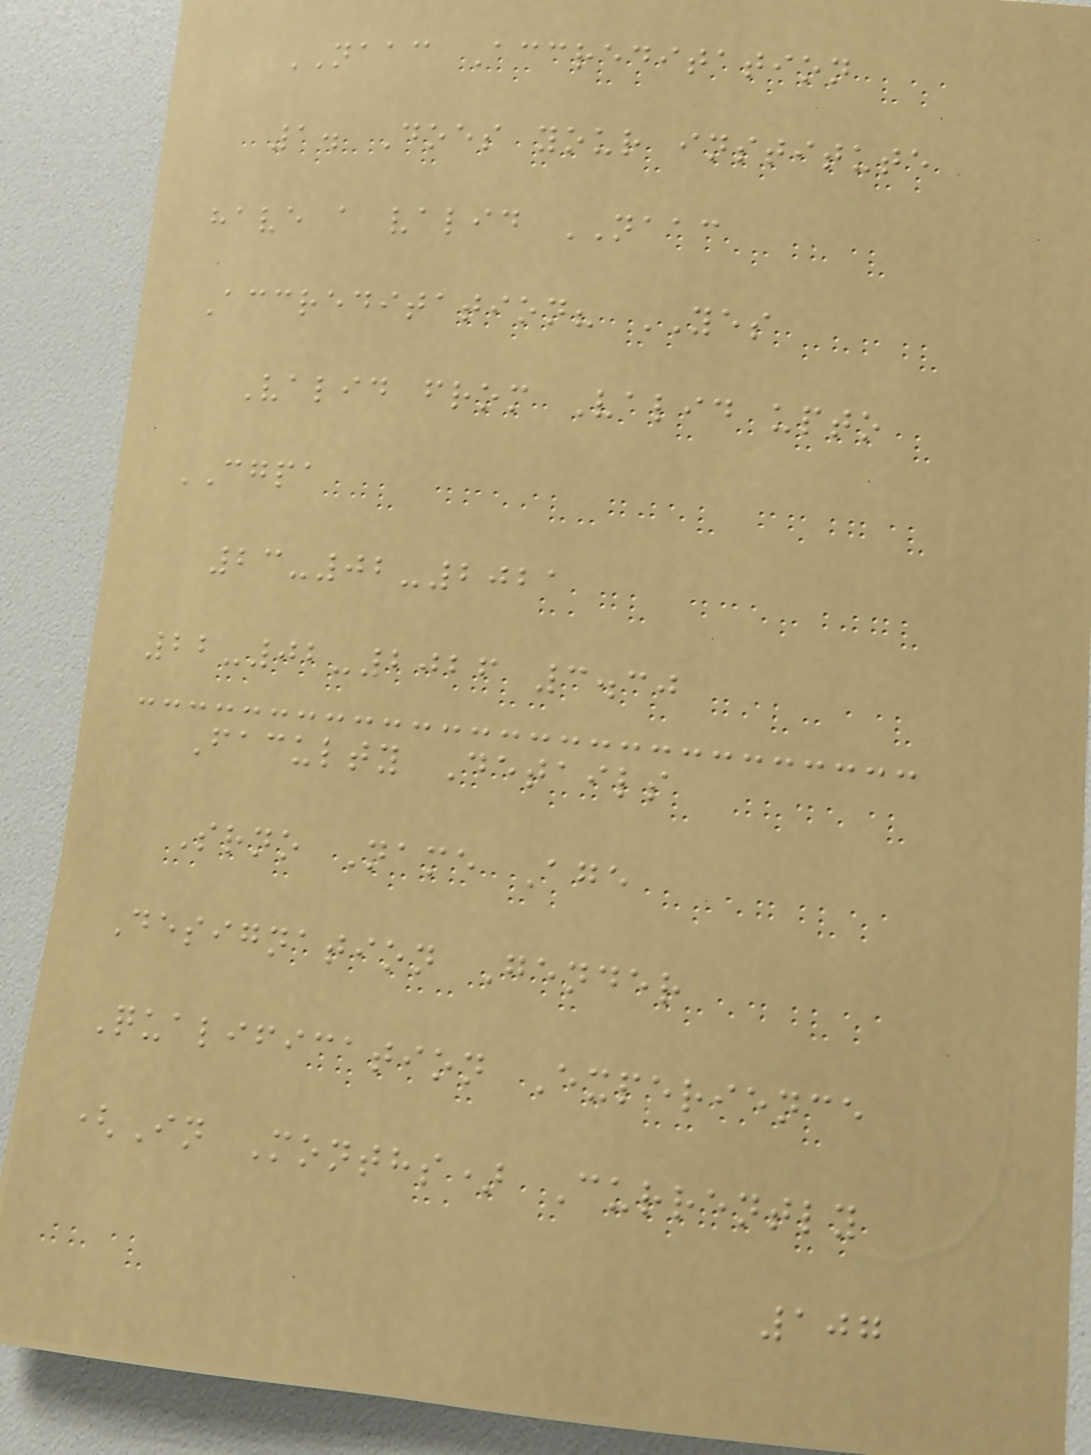NAAC Accreditation
1. Does your institute
have a valid NAAC
Accreditation? YES
Valid from Valid upto
CGPA
23-02-2021
22-02-2026 3.30
Faculty Details
Srno Name Age
Designation Gender
Qualification Experience
(In Months) Currently
107
